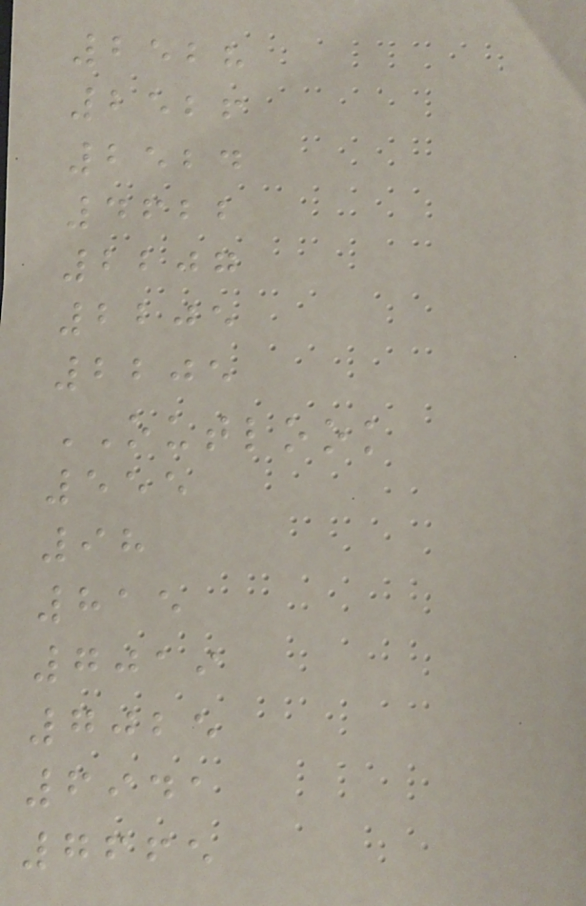2528
2526
2524
4622
2207
2205
2205
OUTLOOK
555
98
815
7019
7025
6941
7665
